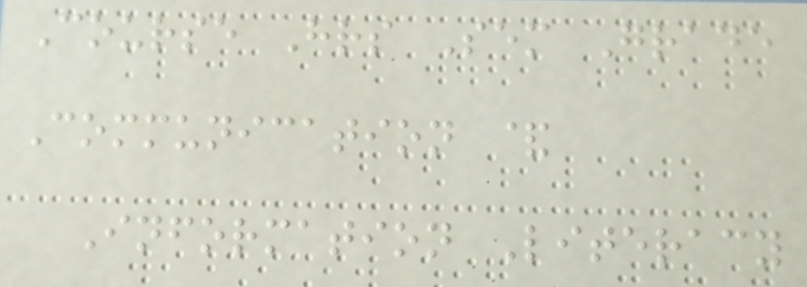Course Hrs Sem Grade
Communication &
Information Literacy
